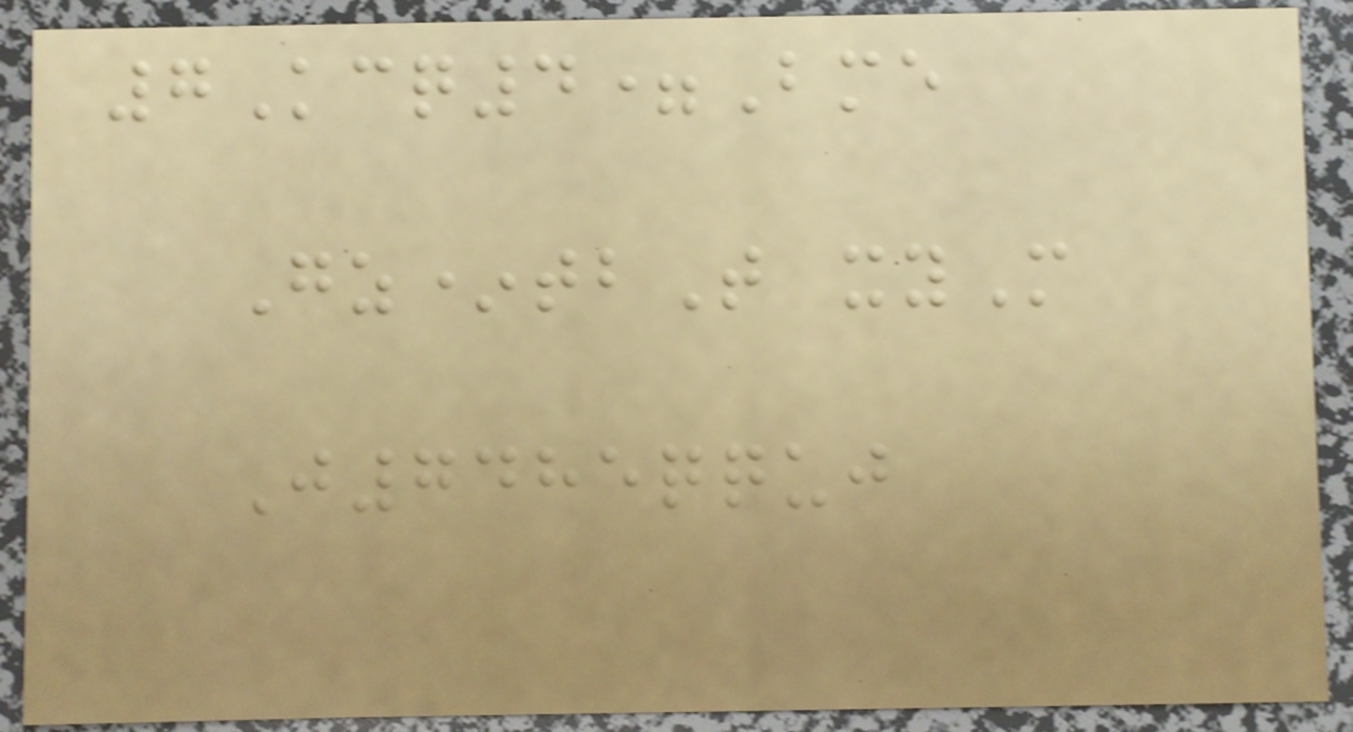7Kcq4=Bme
Gz*tbT xyM
J7485qquj
